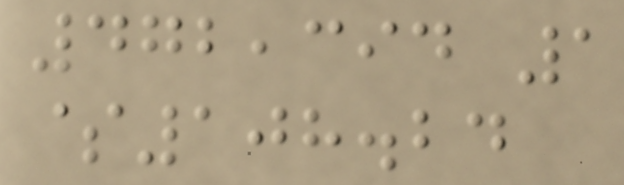472,394 1
$108.24
